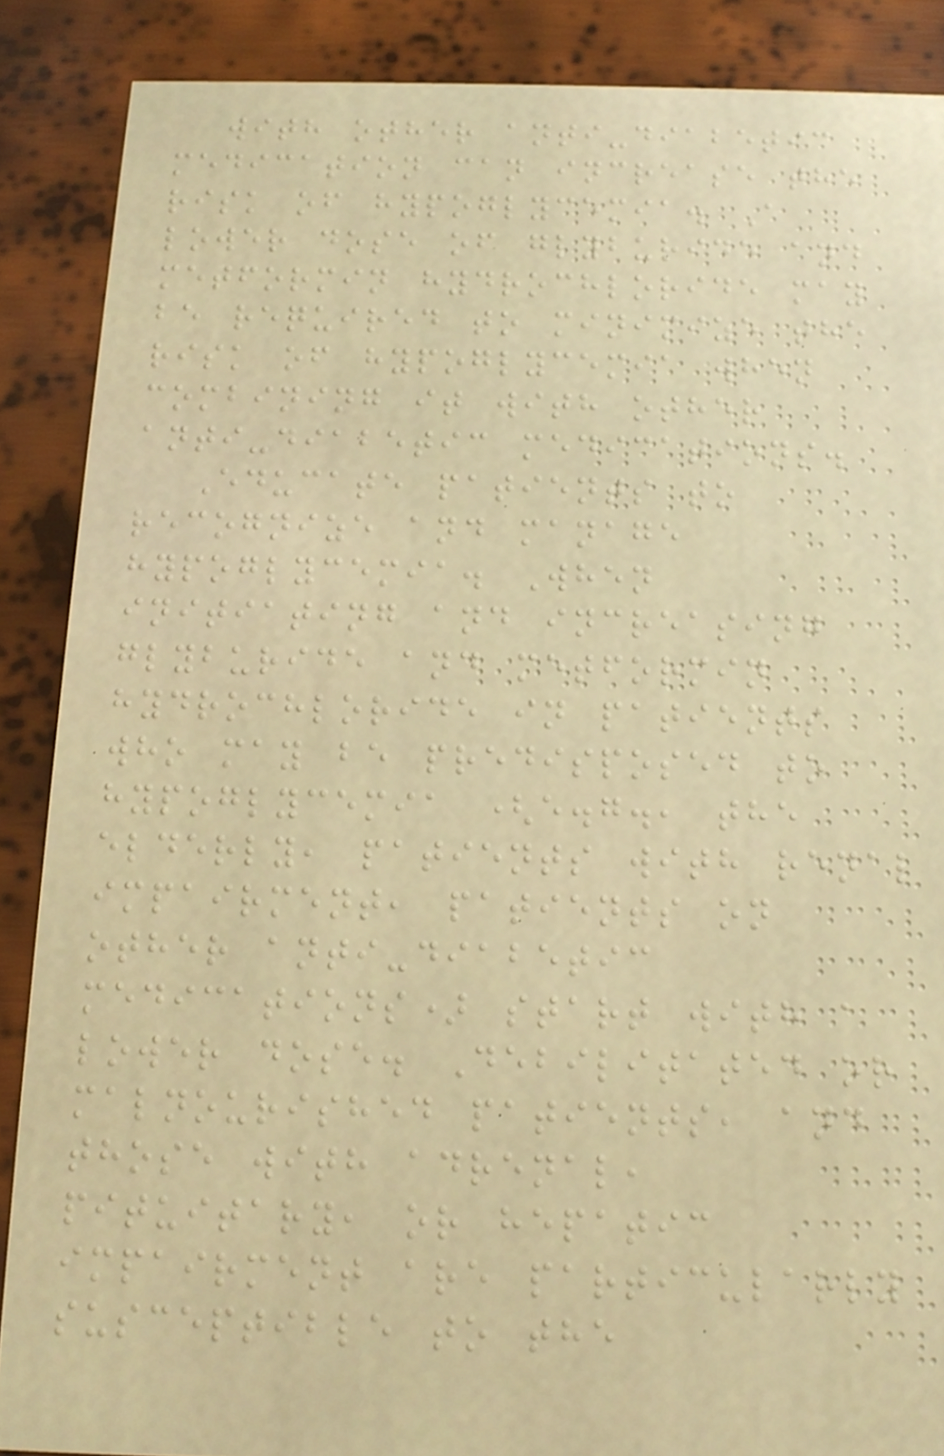with other anti-diabetic
medication can increase the
risk of hypoglycemia. A
lower dose of glyburide and
metformin hydrochloride may
be required to minimize the
risk of hypoglycemia when
combining it with other
anti-diabetic medications.
Educate patients to
recognize and manage
hypoglycemia. When
initiating and increasing
glyburide and metformin
hydrochloride in patients
who may be predisposed to
hypoglycemia (e.g., the
elderly, patients with renal
impairment, patients on
other anti-diabetic
medications) start with a
lower dose. Debilitated or
malnourished patients, and
those with adrenal,
pituitary, or hepatic
impairment are particularly
susceptible to the
